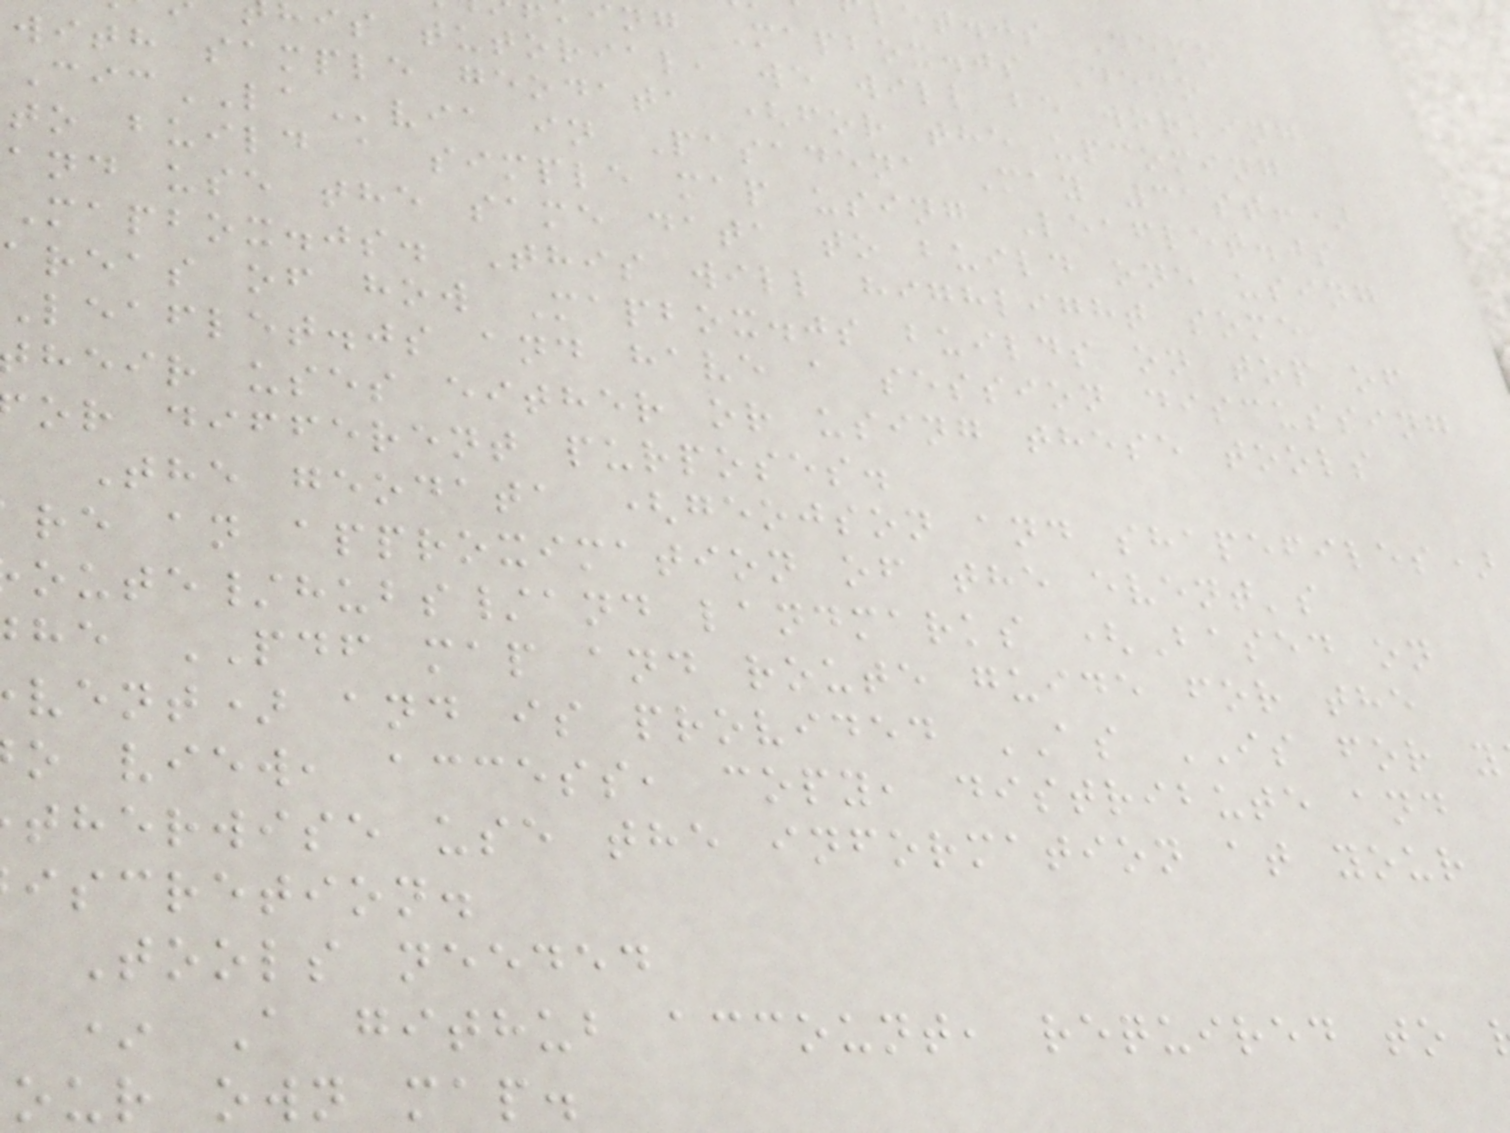et.js Demo
ng Mapbox.js Demo
his tutorial, we will be working
with sample geodata (for the upcoming
CicLAvia in Pasadena May 31st!)
to build a simple map using Leaflet.js
and use the same data to build one using
Mapbox.js. This will highlight some
areas of how Mapbox.js builds on top of
Leaflet.js and have a session discussing
heir uses either or using these tools
or different purposes.
The geodata (geojson and shapefiles)
re an approximation of the event's
oute/hubs/and landmarks (Based on
he PDF map and route guide for the
vent) and is provided AS IS for y
o view, access, copy, distribute and
therwise use the information at your
iscretion.
Tools needed
* A github account, required to
our own map.
